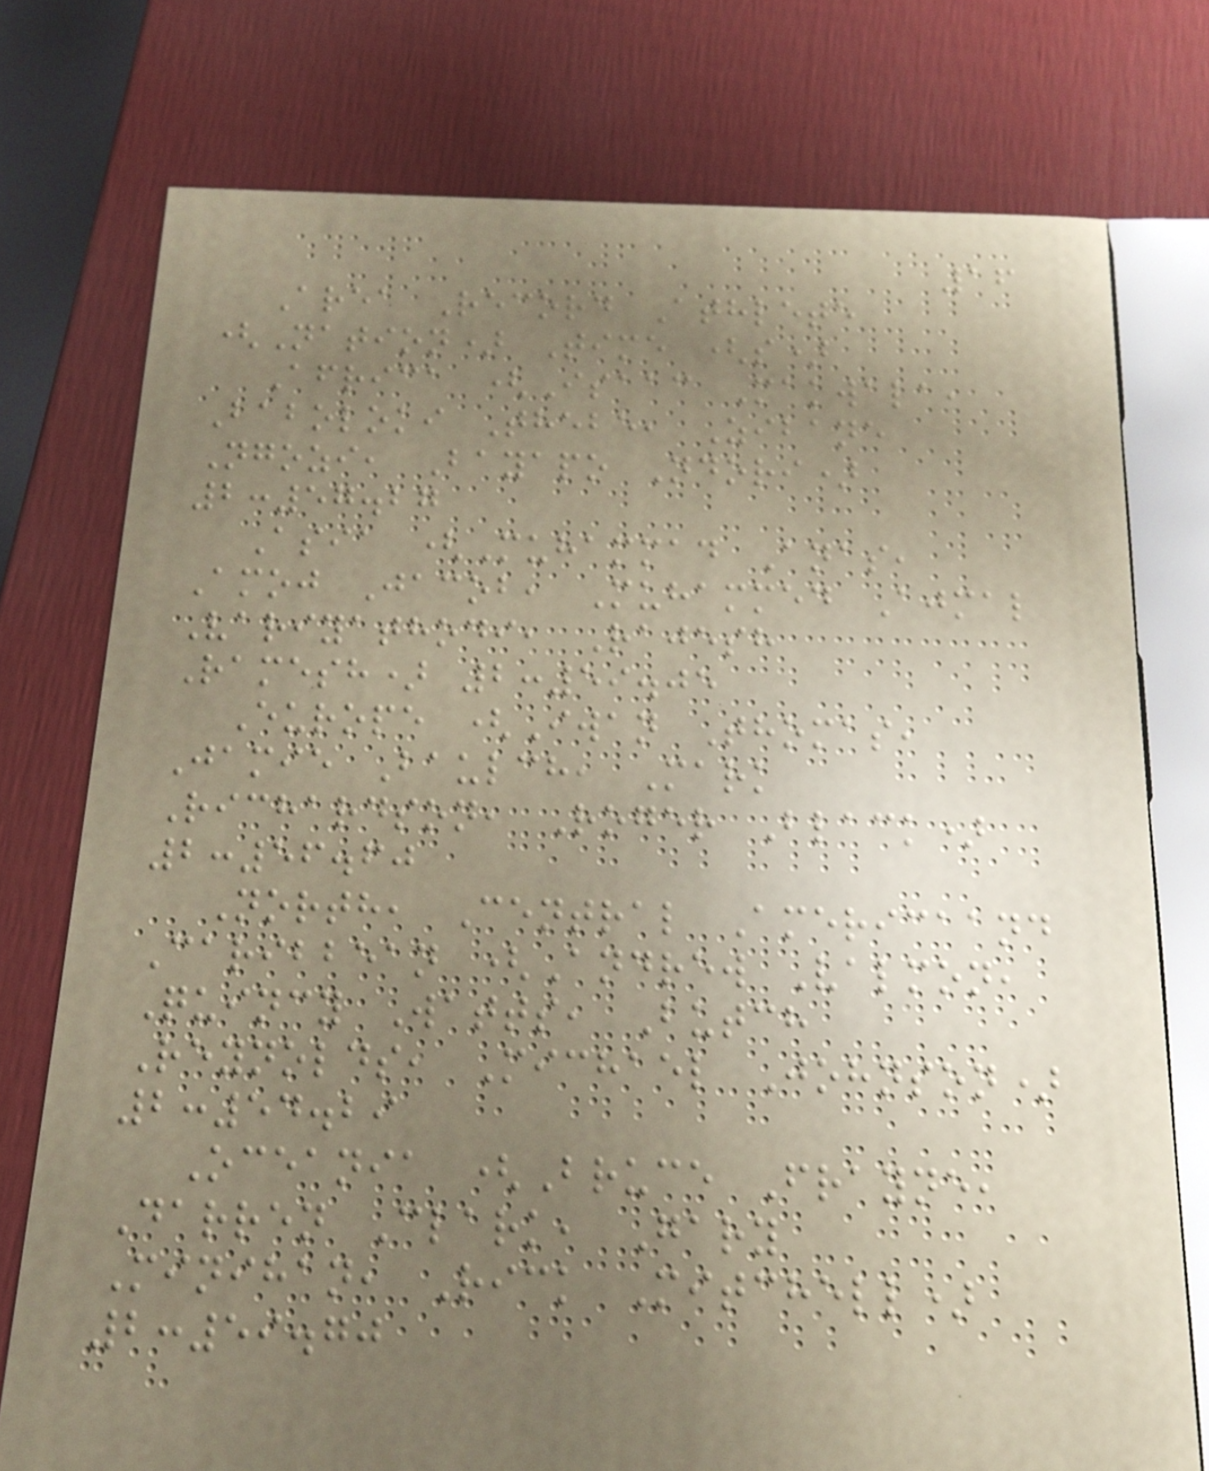16
Area Record Athlete
(Nation) Time (s)
Africa (Isaac Makwala,
Baboloki Thebe, Zibane
Ngozi, Bayapo Ndori)
2:57.27
Asia (Muhammad Anas,
Amoj Jacob, Muhammed Ajmal
Variyathodi, Rajesh
Ramesh) 2:59.05
Europe (Iwan Thomas,
Jamie Baulch, Mark
Richardson, Roger Black)
2:56.60
North, Central Americaand
Caribbean (Andrew Valmon,
Quincy Watts, Butch
Reynolds, Michael Johnson)
2:54.29
Oceania (Bruce Frayne,
Darren Clark, Gary
Minihan, Rick Mitchell)
2:59.70
